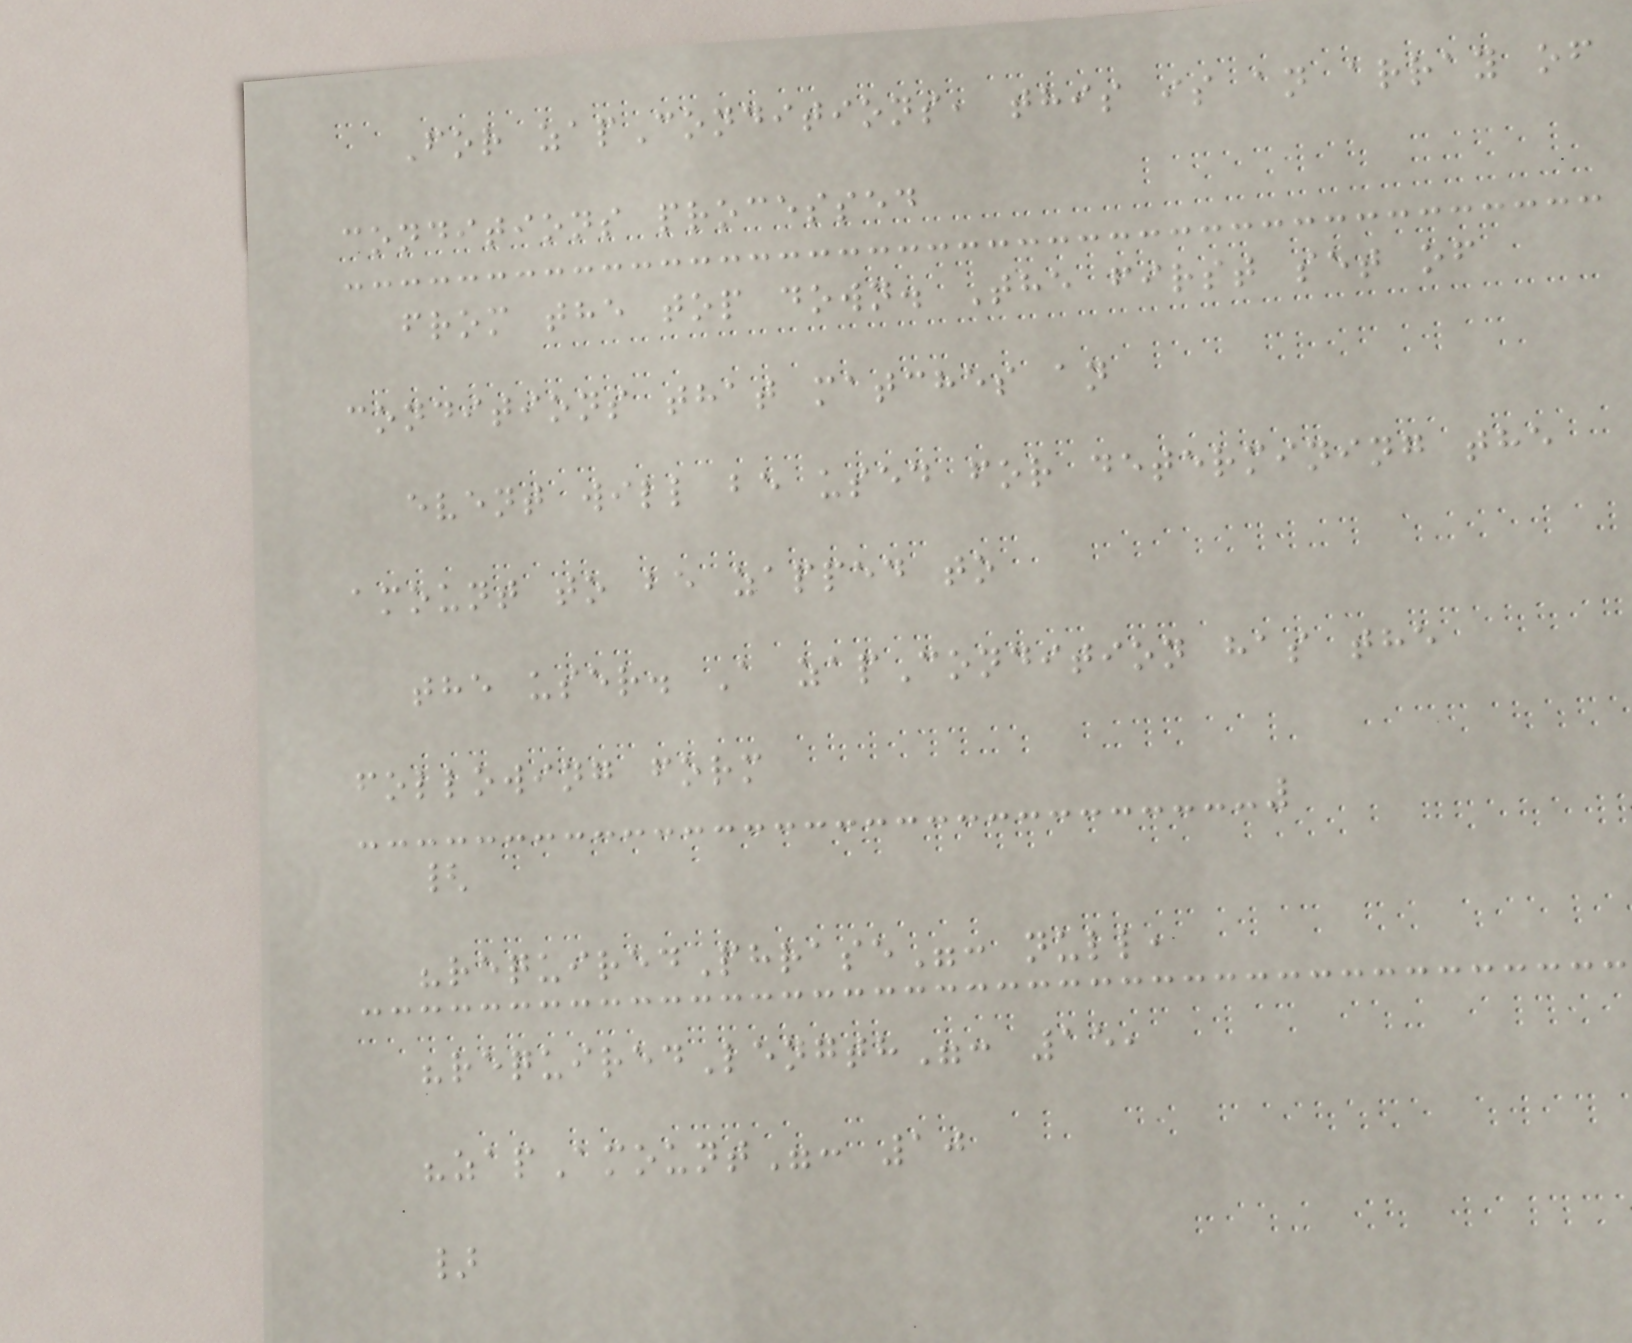For zapConditions, this is an array of
conditions processed
from the top down. The first set of
conditions that matches an
event will be used for determining the
amount to be zapped to
the user. A zapCondition has the
following form
{
"requiredPhrase": null,
"requiredLength": 15,
"zapAmount": 10
}
